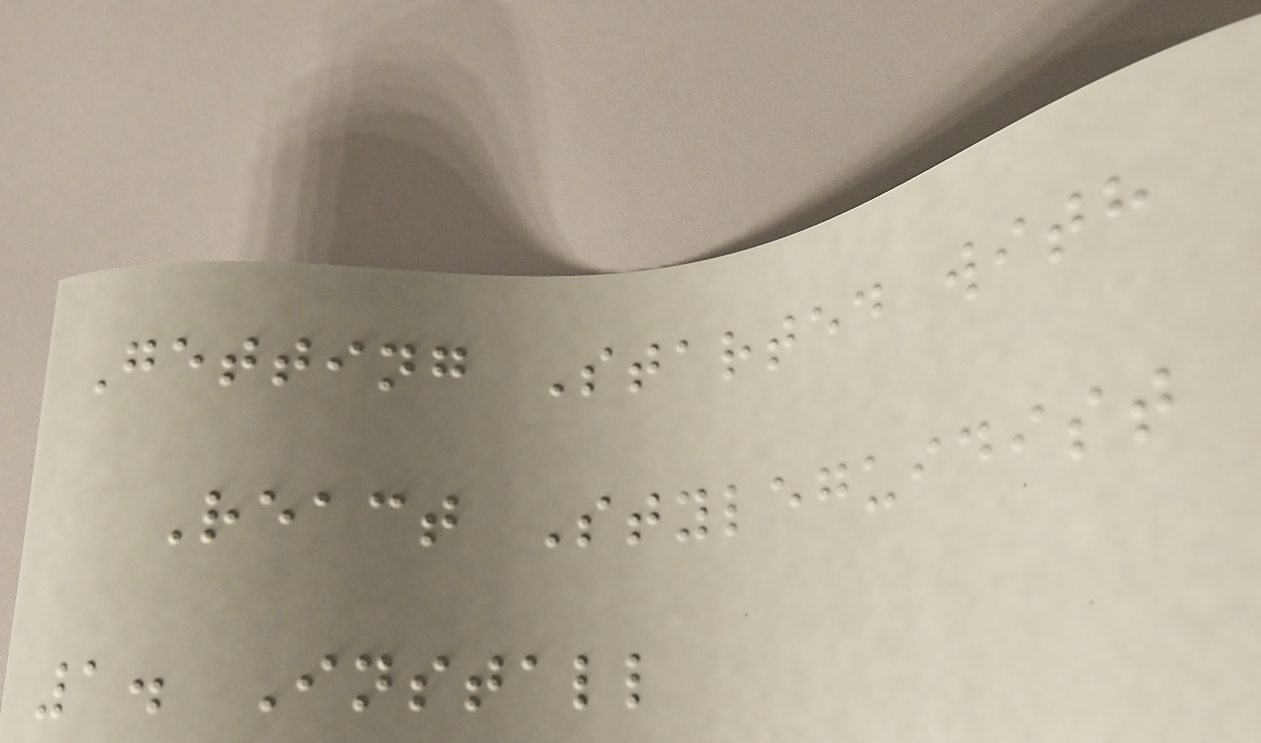Getting Started with
React Styleguidist
1. Install
